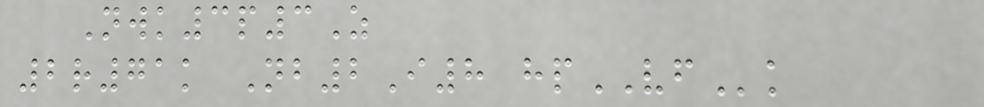Nwk3p3Z
2r71k Nb2I8 hpVFk
